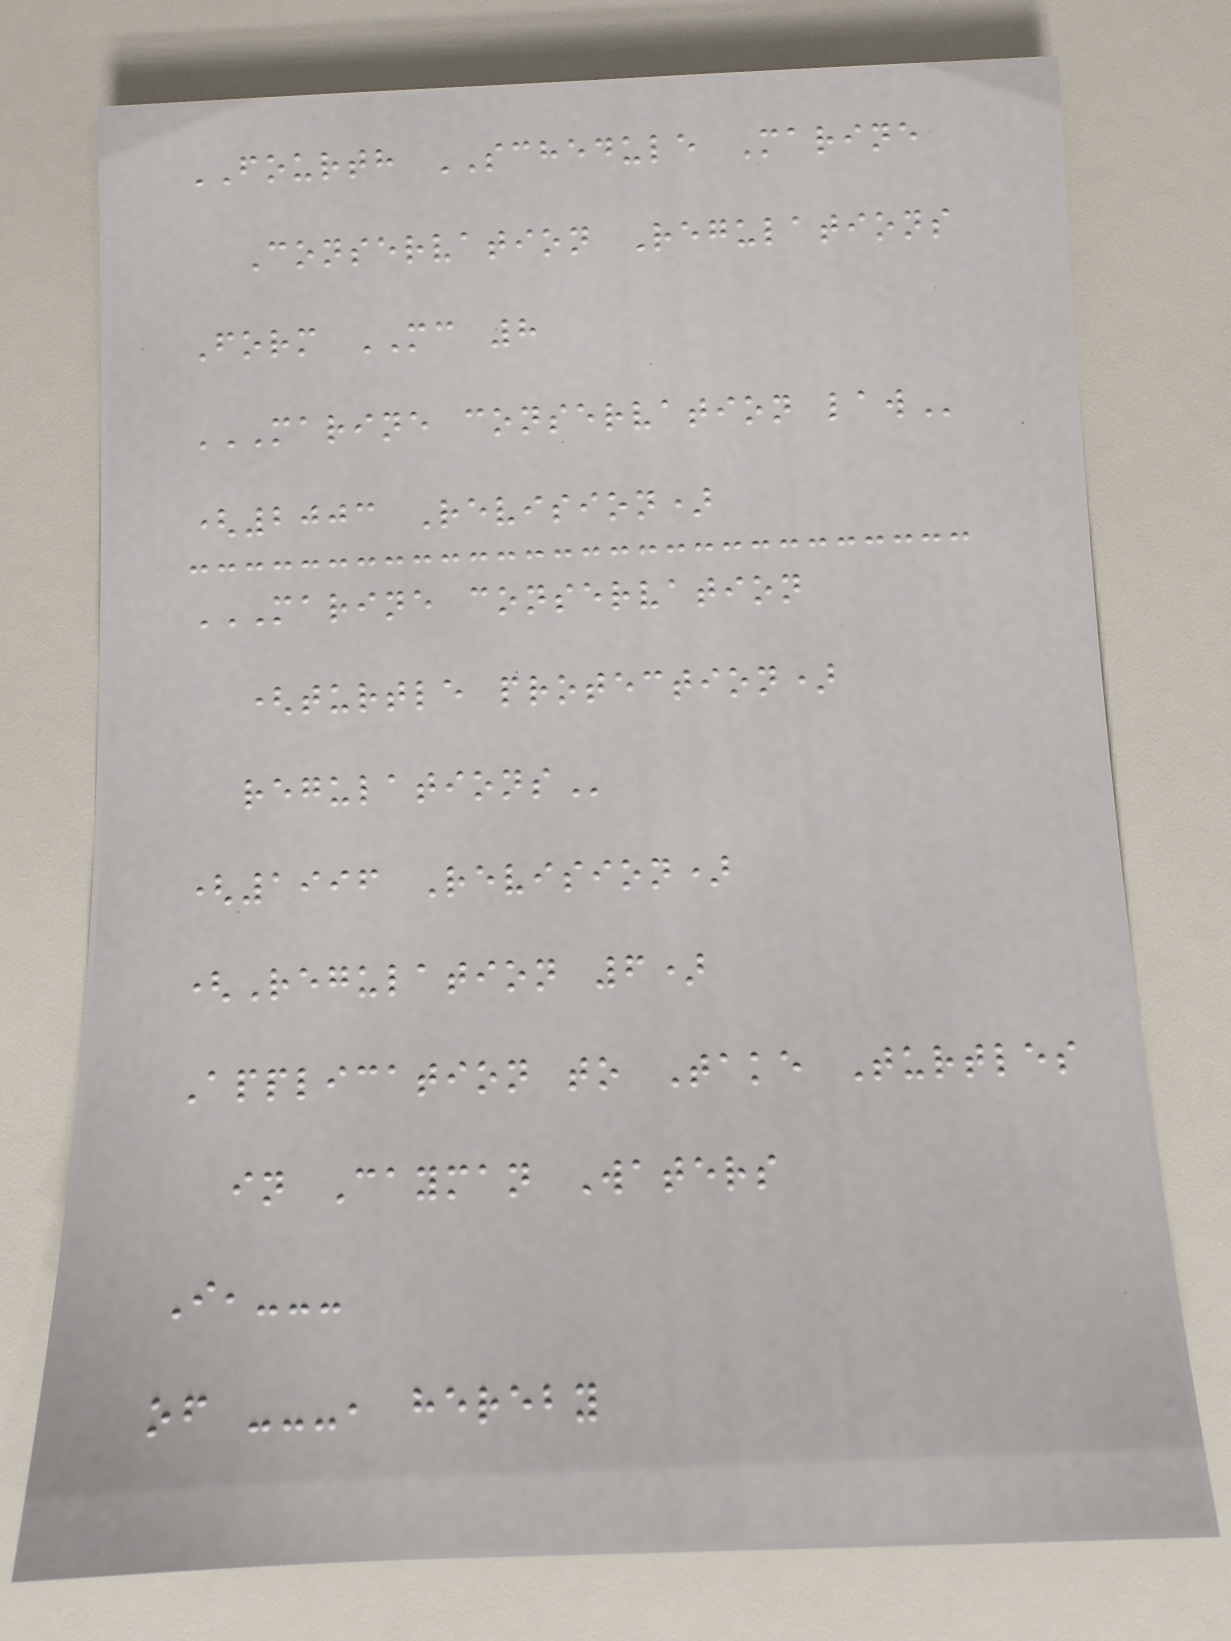FOURTH SCHEDULE Marine
Conservation Regulations
Form MC 8
MARINE CONSERVATION LAW
(2003 Revision)
MARINE CONSERVATION
(TURTLE PROTECTION)
REGULATIONS
(1996 Revision)
(Regulation 6)
Application to Take Turtles
in Cayman Waters
I,---
of ---, hereby
